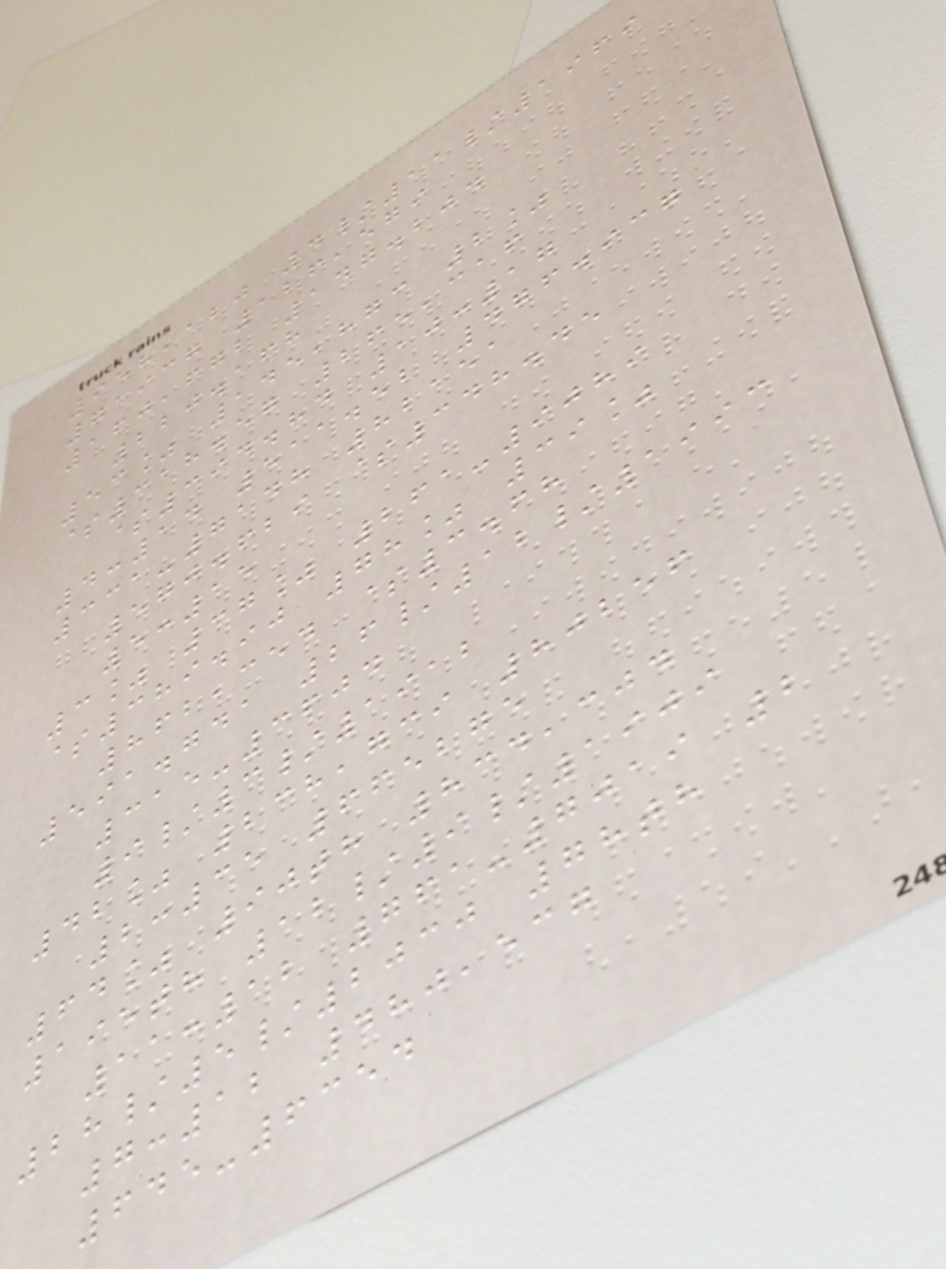958,120 4/11/1969
71937 126,579
160,672 147.204
220.168
53% 145,873 2%
$318.57 265,316
$394.84 10:17
4:14 511.52 476.937
331-7148 82151
570.629 $348.45
5:15
3% 37% 261-9089
$389.90 78% 39%
862,354 $3.68
591.741 26/12/1993
315-3604
9/3/1912
42% 238,739 80256
2:35 665275
64% 90th 834,304
195th 12/9/1909
11:12 761-7019 2
28/5/2030 78th
7:12 480,537
645-6354
